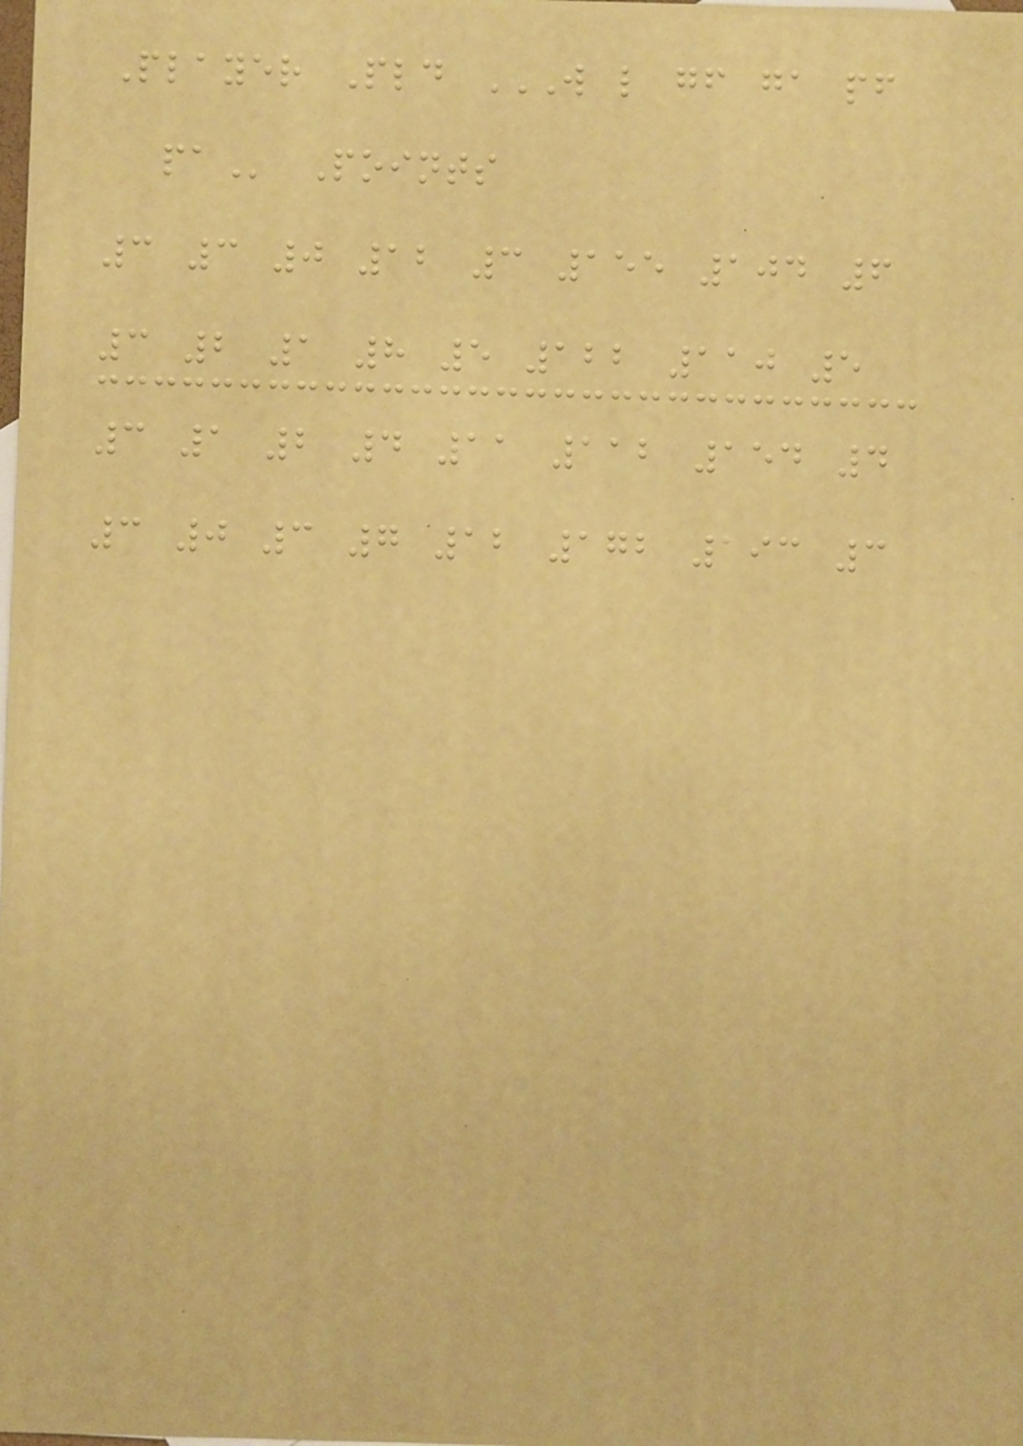Player Pld W L GF GA PF
PA Points
3 3 0 12 3 155 104 6
3 2 1 8 5 122 110 5
3 1 2 4 11 112 154 4
3 0 3 7 12 172 193 3
